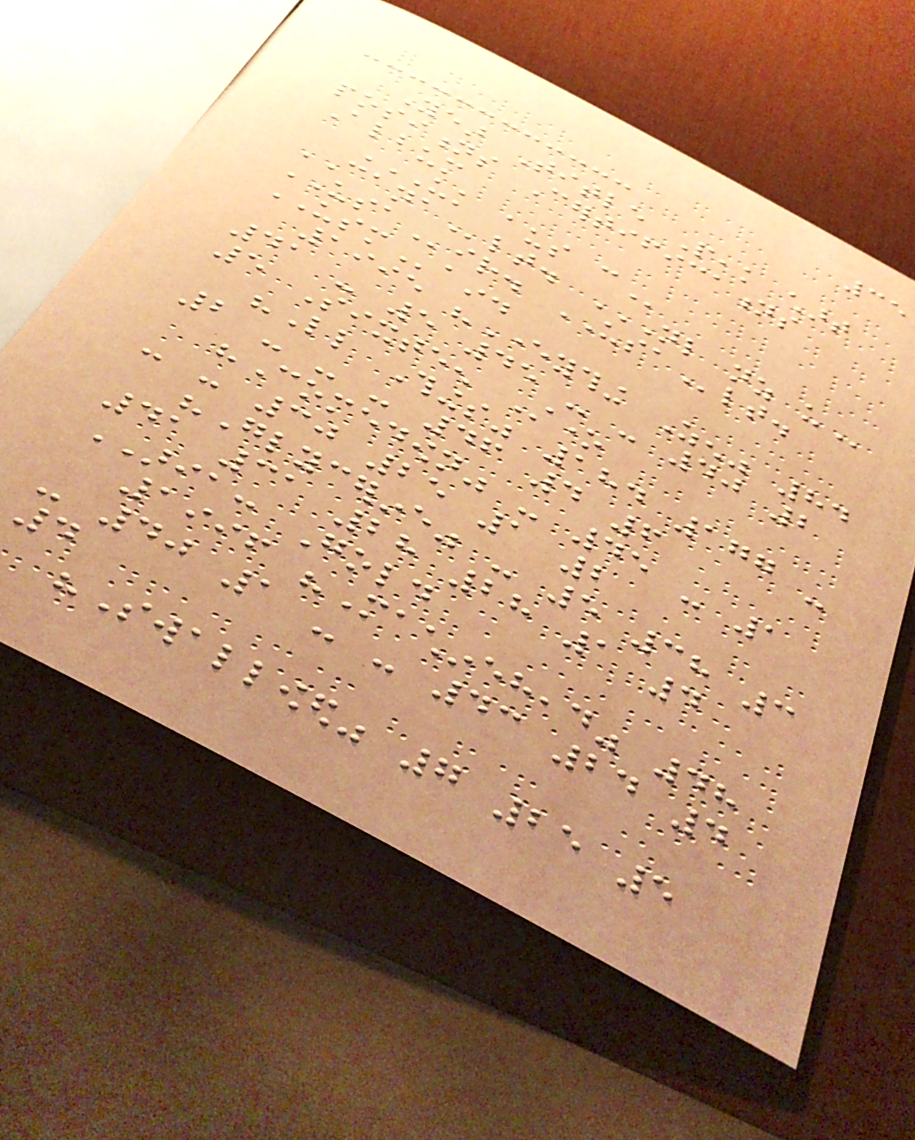35
Year Title Peak chart
positions Certifications
Album
UK AUS CAN
CANAlt. NL NZ US
USAir. USAlt.
USMain.
1995 "Everything Zen" 84
41 - 5 45 - - 40 2
5 Sixteen Stone
"Little Things" 184 177 -
2 - - - 46 4 6
"Comedown" - 45 - 1
- - 30 25 1 2
"Glycerine" - 5 38 3
41 31 28 28 1 4
ARIA: Gold
1996 "Machinehead" 48
- 40 1 - - 43 24 4
4
"Swallowed" 7 25 5
